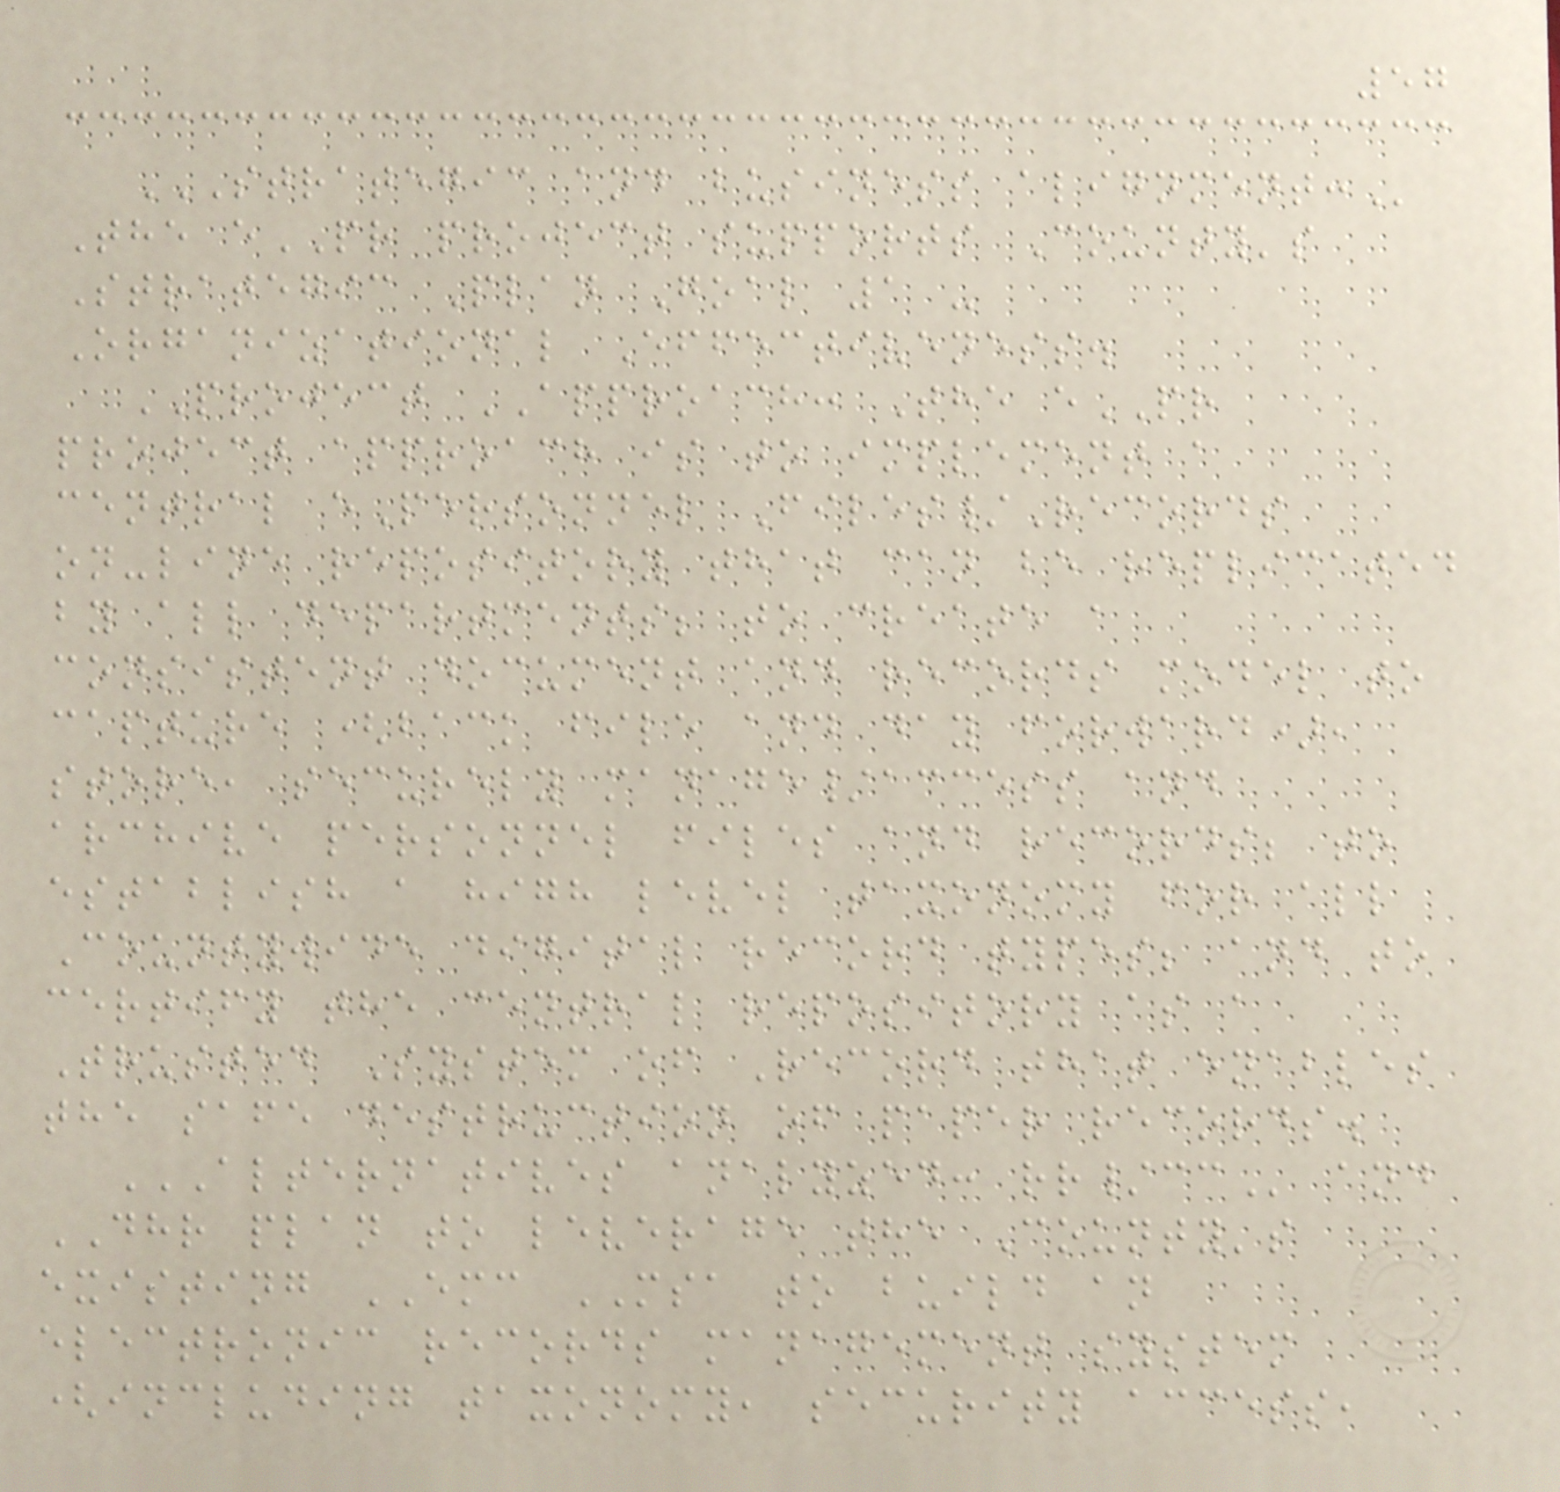57
STRATEGIC AND BUSINESS ALIGNMENT:
The ePR project supports County's
Strategic Plan Goal 1 -
Organizational Effectiveness.
PROJECT APPROACH: The ePR
project approach is to implement a
central ePersonnel Files/Records
on-line repository that can be replicated
by all departments; to create a
consistent document and records model to
capture (back file and day forward),
store, securely manage/access and
archive personnel files and records; to
establish a high level taxonomy for all
Countywide digital record types; and to
certify the central repository as a
Trusted System of Record that enables
the safe destruction of paper records.
ALTERNATIVES ANALYZED: RR/CC and
DHR plan to leverage the County's
existing EMC MSA to build an
electronic records management system
(including taxonomy, security access,
